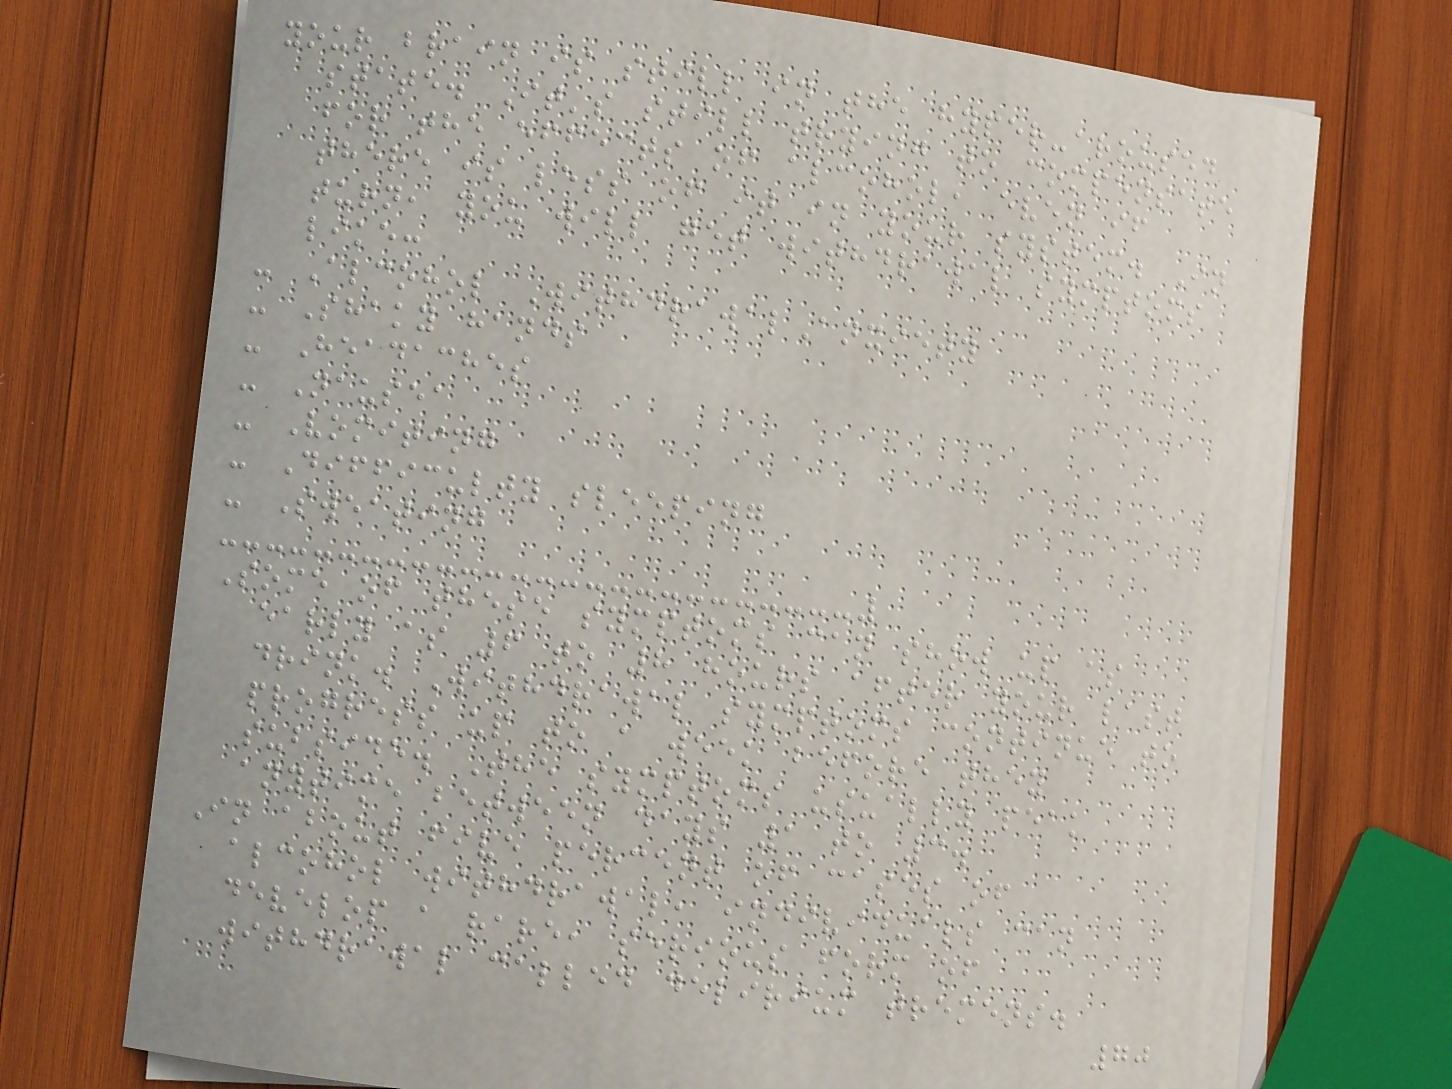your brain is still in the hyper-aroused
state. It's still trying to compensate
for the effects of alcohol, even if
there is less of it in your system. In
turn, you will get withdrawal symptoms
like:
- Alcohol WithdrawalAnxiety
- Shaky hands
- Headaches
- Nausea
- Vomiting
- Difficulty sleeping
- Sweating
Some of these symptoms can show up as
early as 6 to 8 hours after your last
drink. Withdrawal symptoms continue to
progress up to a week before they
subside. The symptoms usually peak
anytime between days 1 to 3.
In about five percent of cases of
alcohol withdrawal, individuals can
develop a rare, serious form of
withdrawal called delirium tremens.
70
